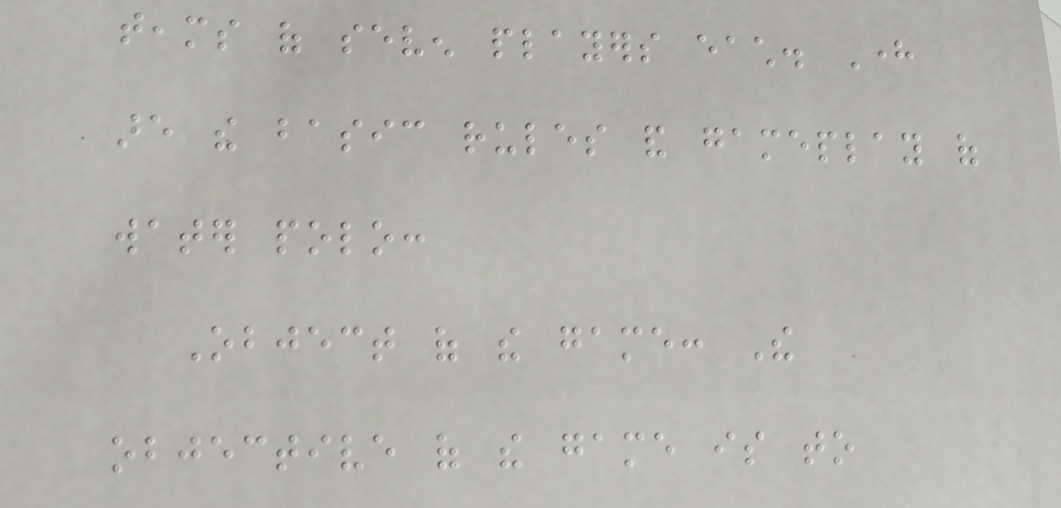teams of seven players each. Here
are the basic rules and gameplay of
water polo:
Object of the game: The
objective of the game is to
